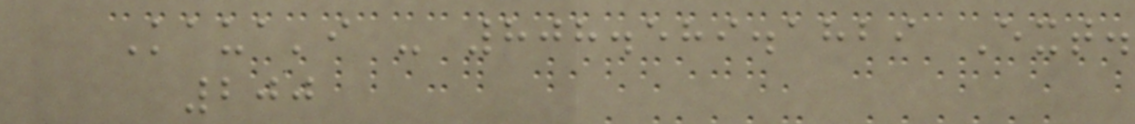Kaua'i - 808.589.1829 Ext.
200
